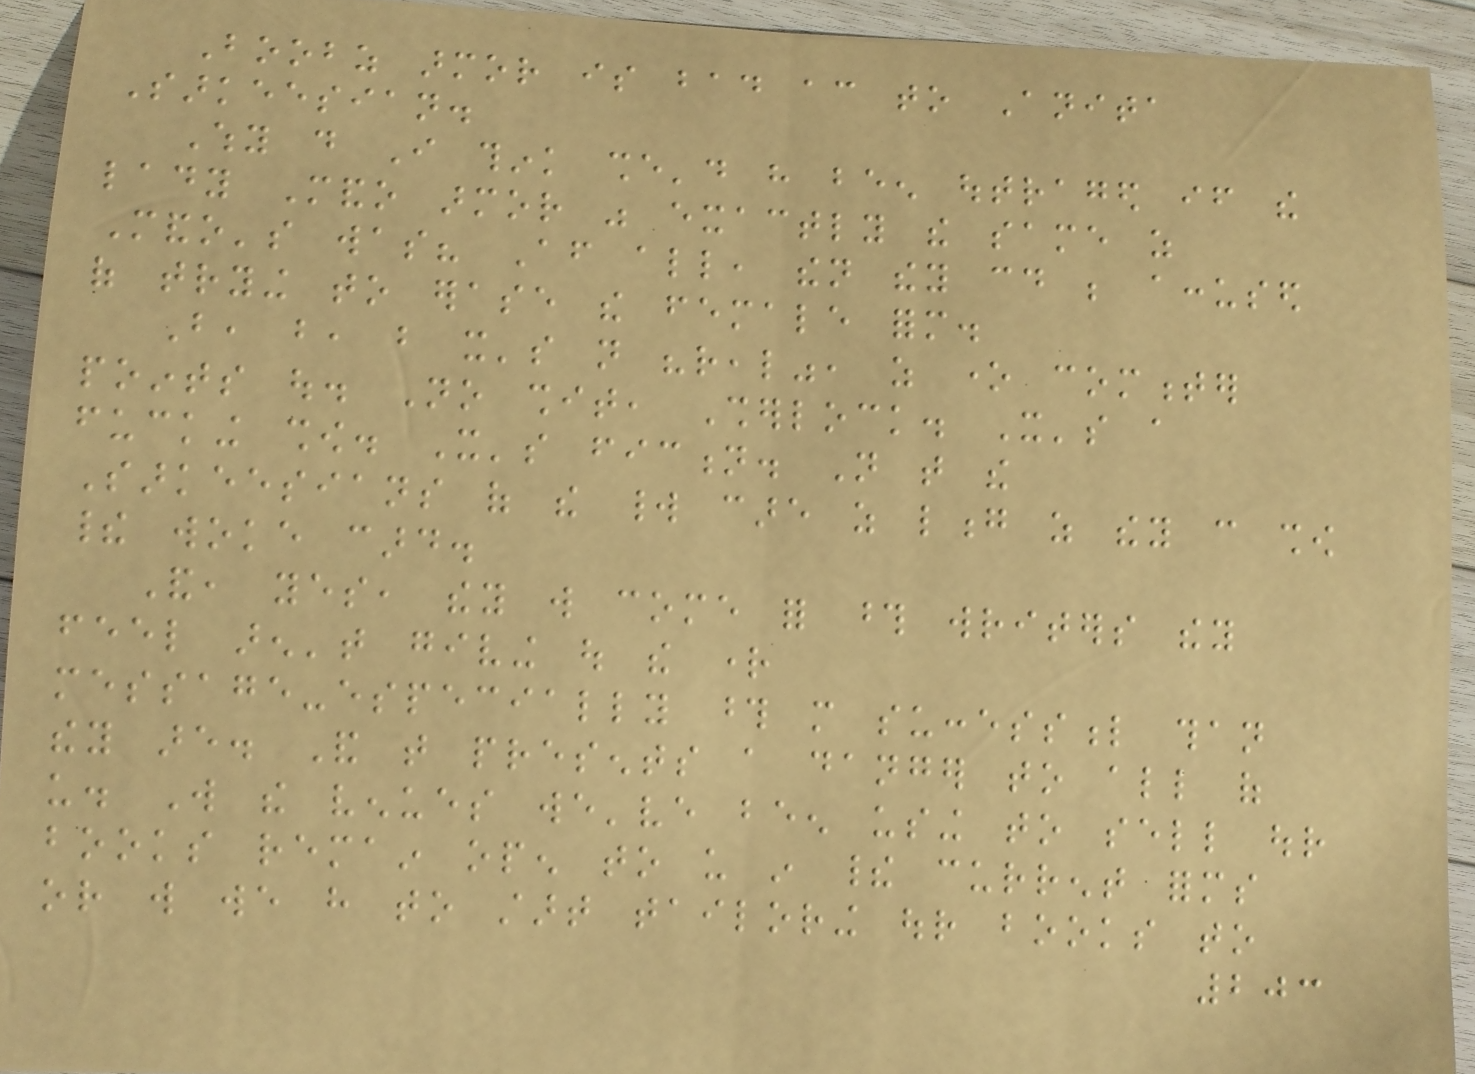Boobz armor is bad according to Anita
Sarkeesian.
Why do I think she'd have been outraged if the
lady Mando armor was exactly the same as
Mando's was? After all, then they could be accused
of trying to erase the female form.
But, but, but it's not "real", as one commenter
points out. No shit, Sherlock. It's a
fucking show. It's fiction. Not that the
Sarkeesians of the world care as long as they can show
their woke card.
And, yes, they will come for those writers they
feel aren't giving out the right
message-especially those more successful than
they are. And that presents a danger to all of
us. Will the venues we've been using to sell our
books remain open to us in their current forms
or will we have to start tailoring our books to
203
